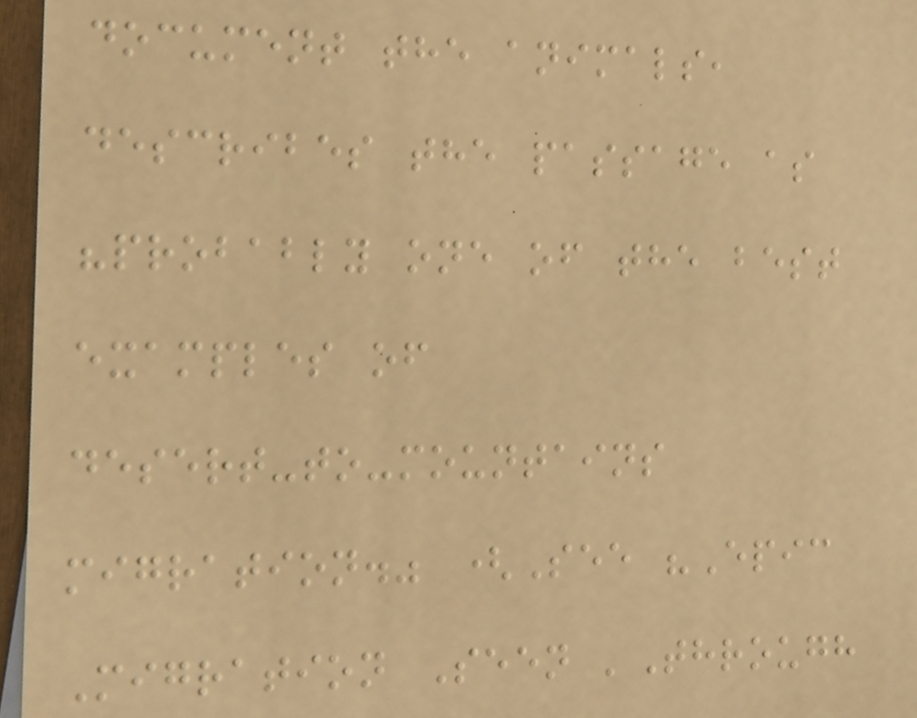document the animals,
describes the passage as
"probably one of the best
examples of
desert-to-mountains
migration." (See "Epic
Migration Seen 'Through
